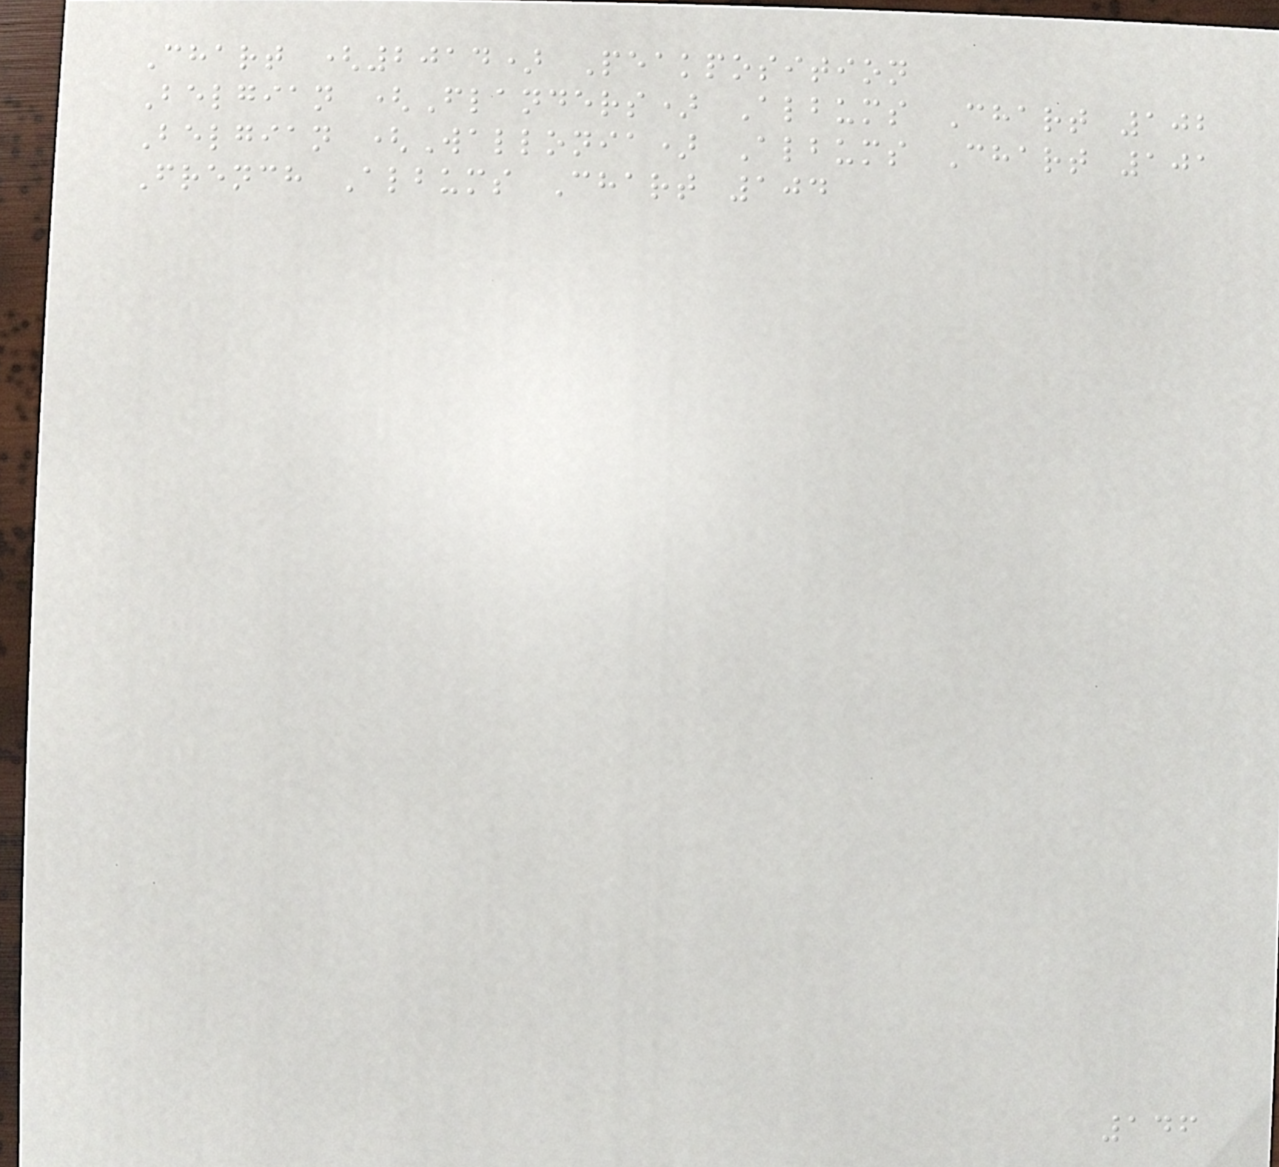Chart (2014) Peakposition
Belgian (Flanders) Albums Chart 102
Belgian (Wallonia) Albums Chart 101
French Albums Chart 104
146
